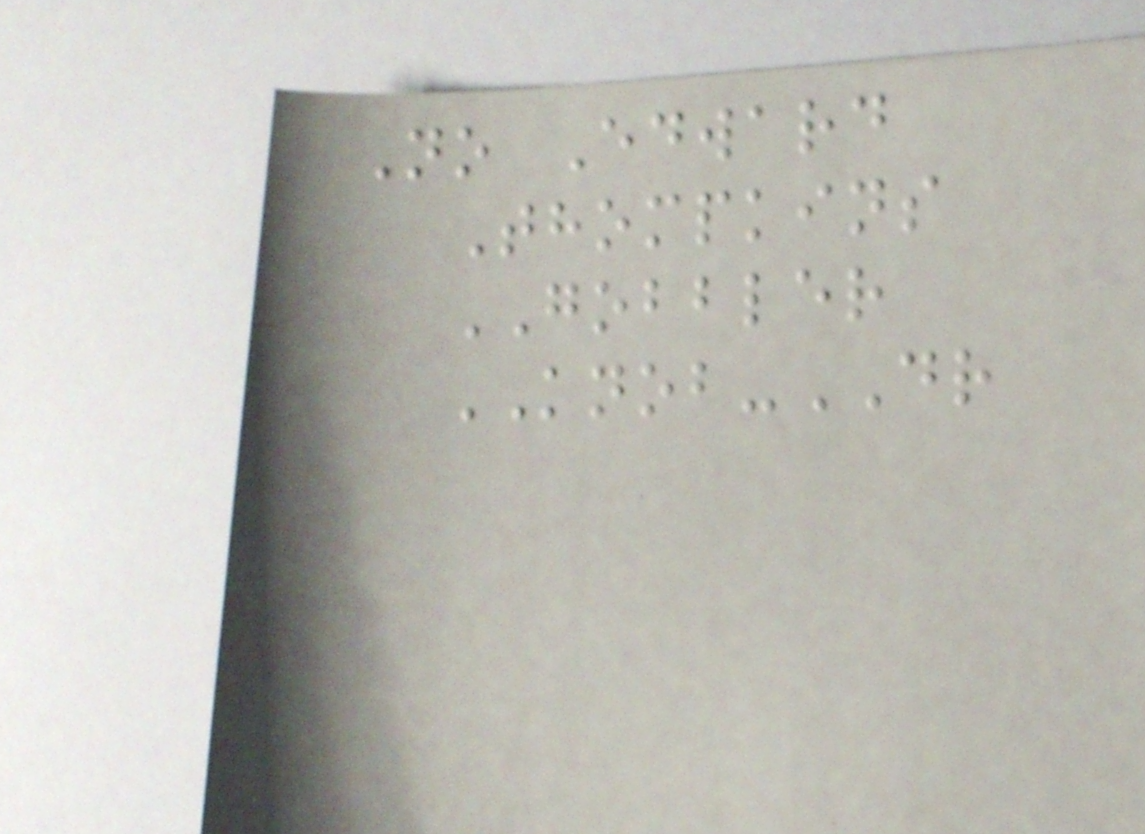No Edward
Thompkins
GOBBLER
KNOB-DR
